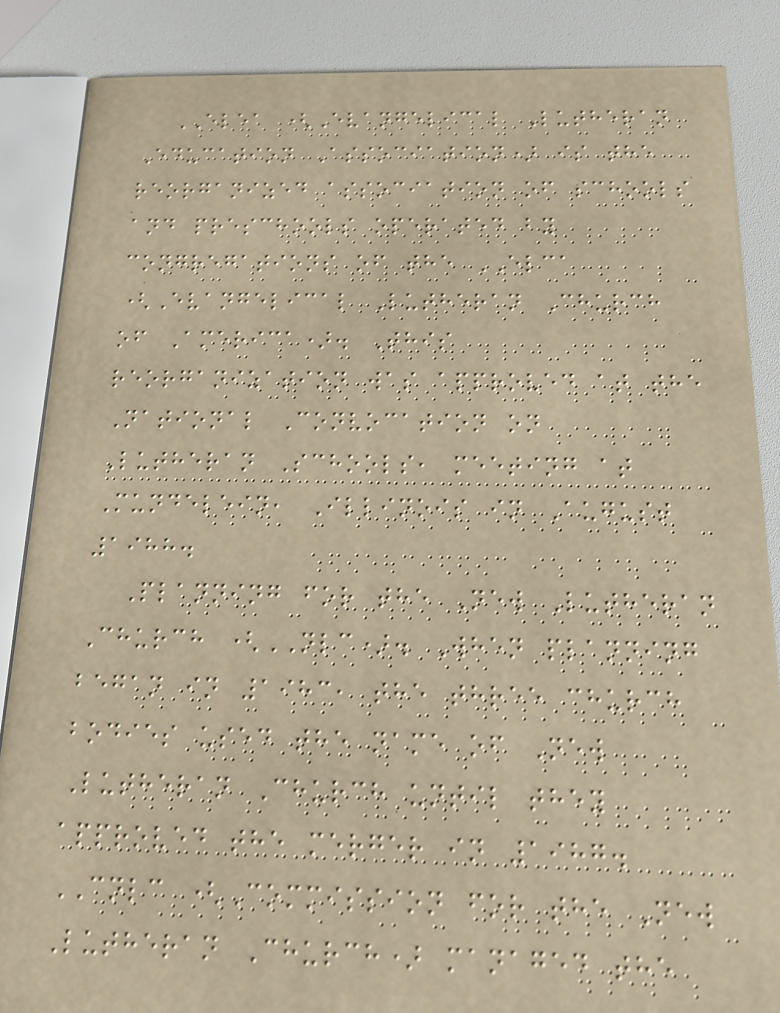ELEA (Evangelical Lutheran
Education Association) is the
reorganized association of schools
and preschools operated by
congregations of the ELCA
(Evangelical Lutheran Church
of America). This
reorganization was approved at the
National Convocation on
Lutheran Schools, meeting at
Mundelein, Illinois in August
1988.
Planning for the New Lutheran
Church (NLC). When planning
began in 1983, the three church
bodies used the name of New
Lutheran Church until they
approved the merger in 1987.
CNLC (Commission for the New
Lutheran Church) managed the
